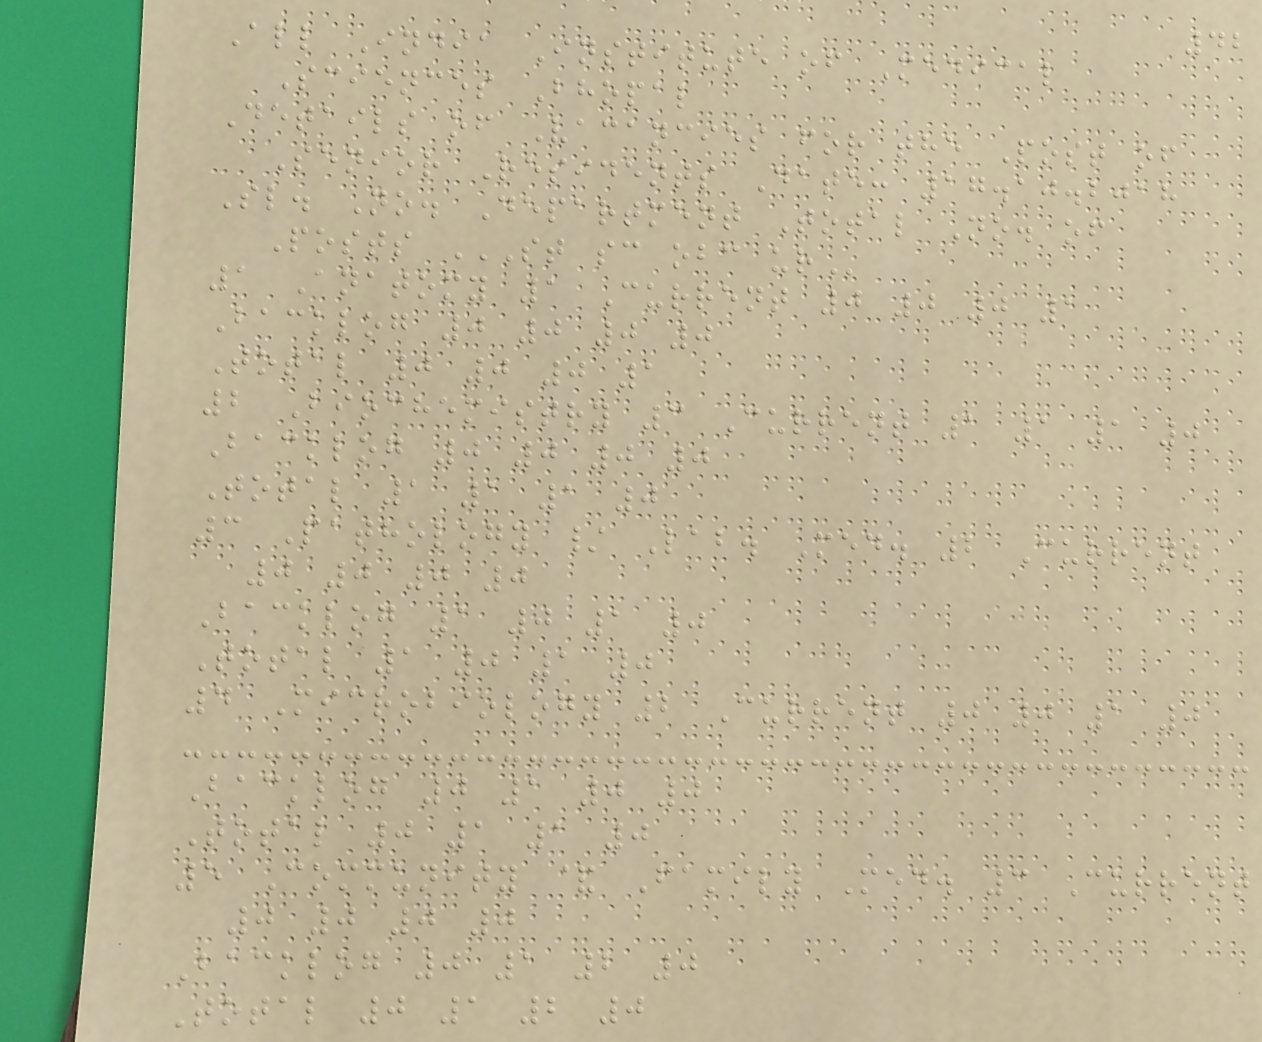42
All India Institute of Medical
Sciences Bhopal
Details of Vacancies for the Post of
Senior Residents Date: 17.10.2018
Sl. No. Department Total No. of
Posts ST SC OBC UR
1 Anatomy 1 Current 0 0 0 1
Backlog 0 0 0 0
Total 0 0 0 1
2 Biochemistry 3 Current 1 1 1 0
Backlog 0 0 0 0
Total 1 1 1 0
3 Pathology / Lab. Med. 2 Current
0 0 0 0
Backlog 1 0 1 0
Total 1 0 1 0
4 Microbiology 2 Current 0 0 1 0
Backlog 0 1 0 0
Total 0 1 1 0
5 Community & Family Med. 3 Current
0 0 0 0
Backlog 0 1 2 0
Total 0 1 2 0
